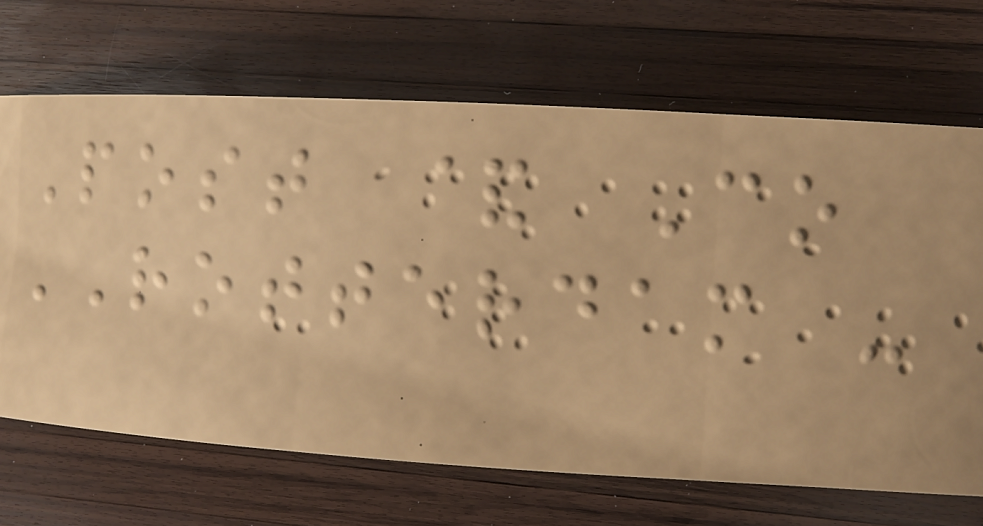Post & Co
ROTTERDAM -
